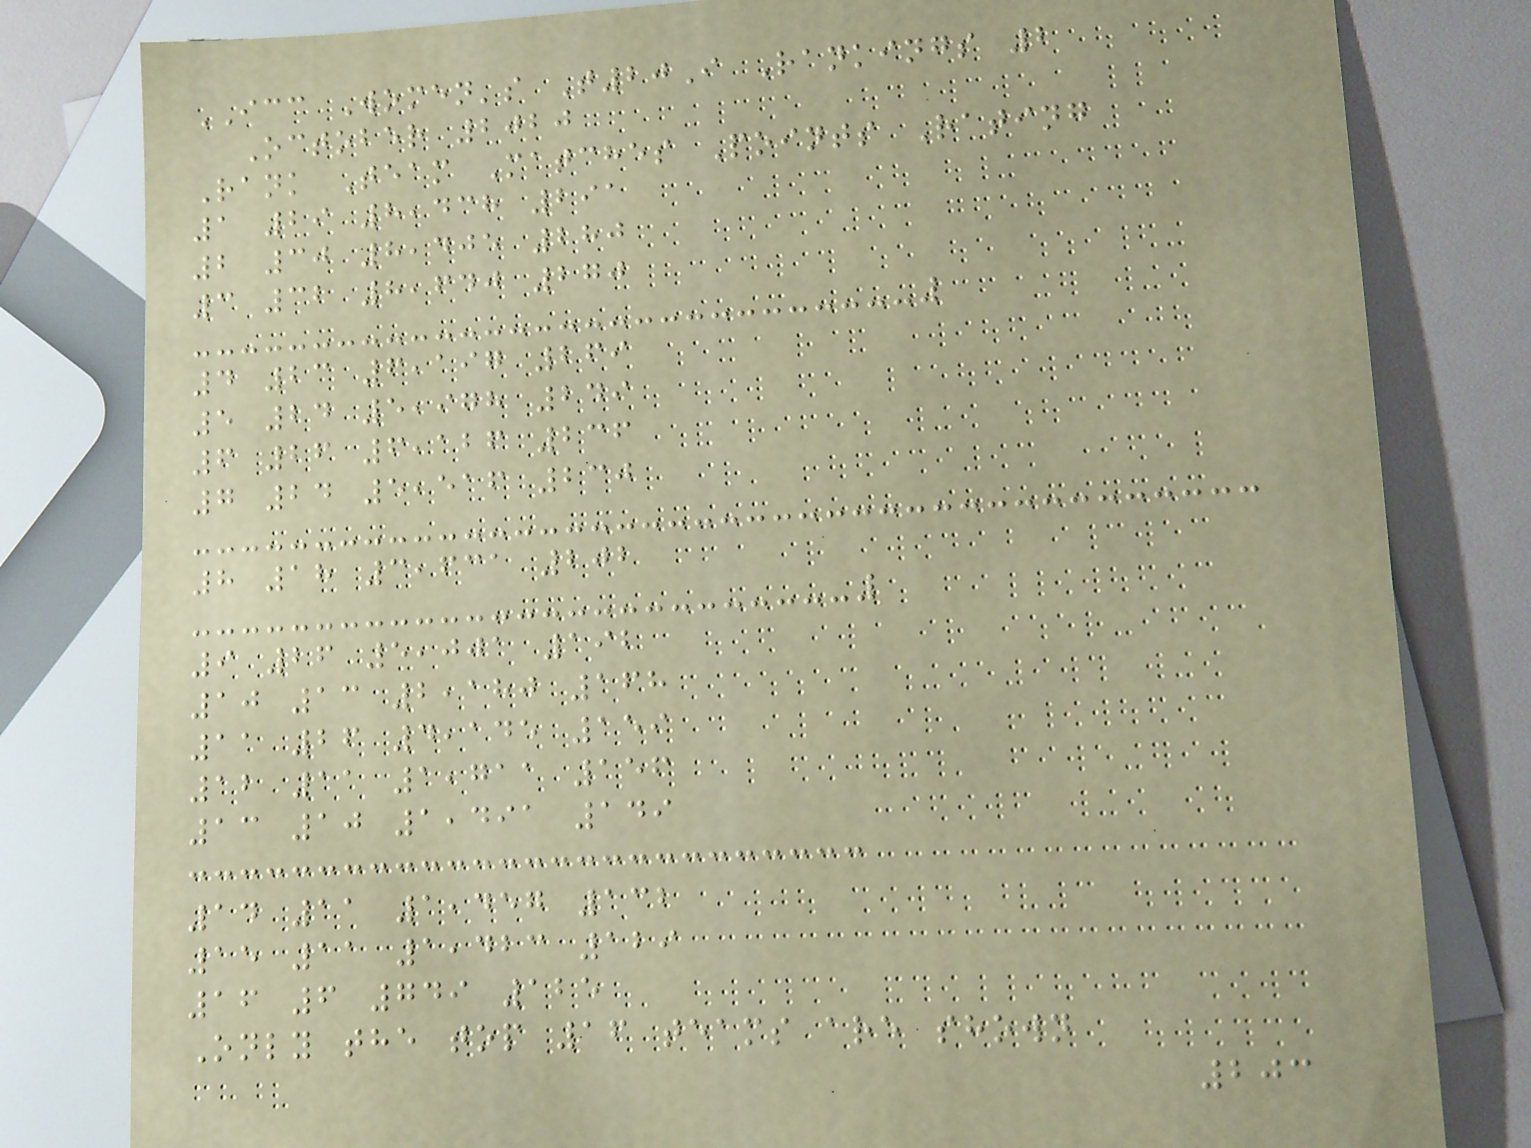ICC Women's T20I Rankings 2
October 2020
Rank Team Matches Points Rating
1 29 8,438 291
2 30 8,405 280
3 32 8,640 270
4 23 6,197 269
5 24 5,978 249
6 26 6,126 236
7 24 5,516 230
8 18 3,631 202
9 26 5,001 192
10 13 2,180 168
11 26 4,145 159
12 11 1,711 156
13 10 1,491 149
14 11 1,457 132
15 11 1,423 129
16 6 749 125
Only the top 16 teams are shown
203
